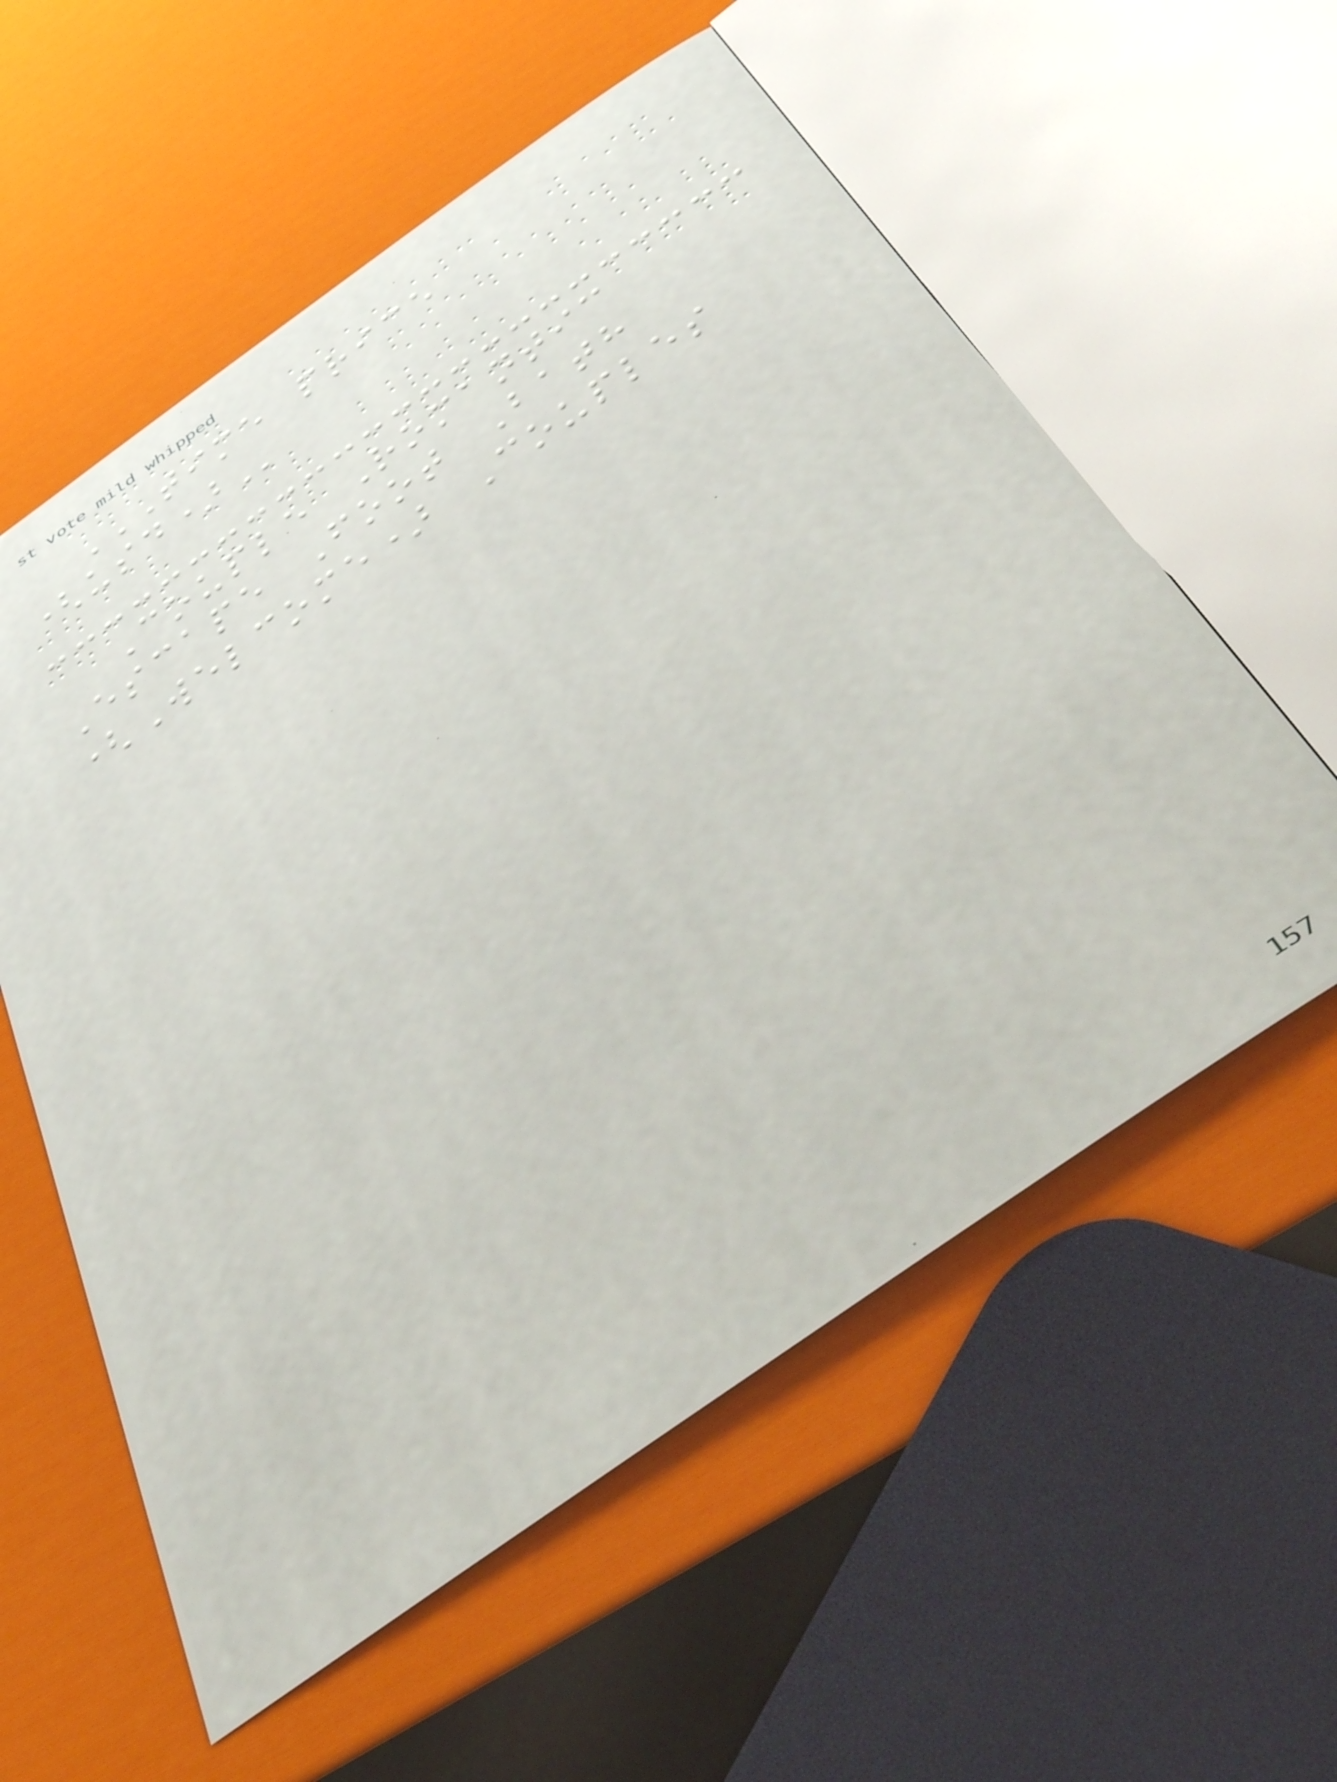TIME PRICE
(USD)
Couple Romantic
Escape Foot Bath
(Welcome) Couples
